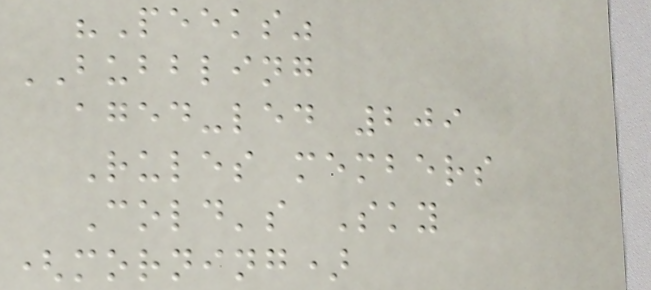"Peeks"
BUBBLING
aged-led 209
Rules members
Cold's Sky
(morning)
